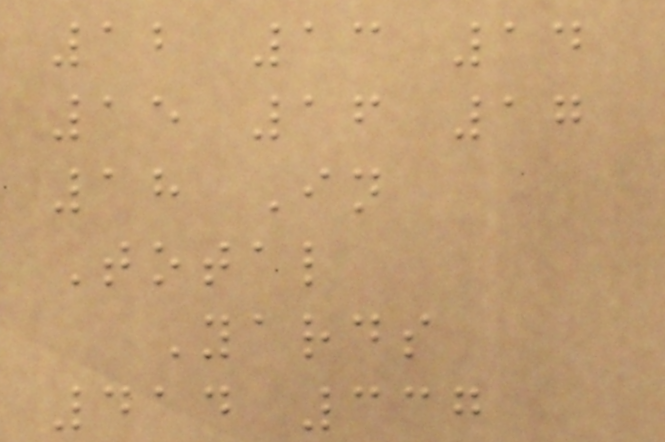12 13 14
15 16 17
18 In
Total
Yards
414 337
